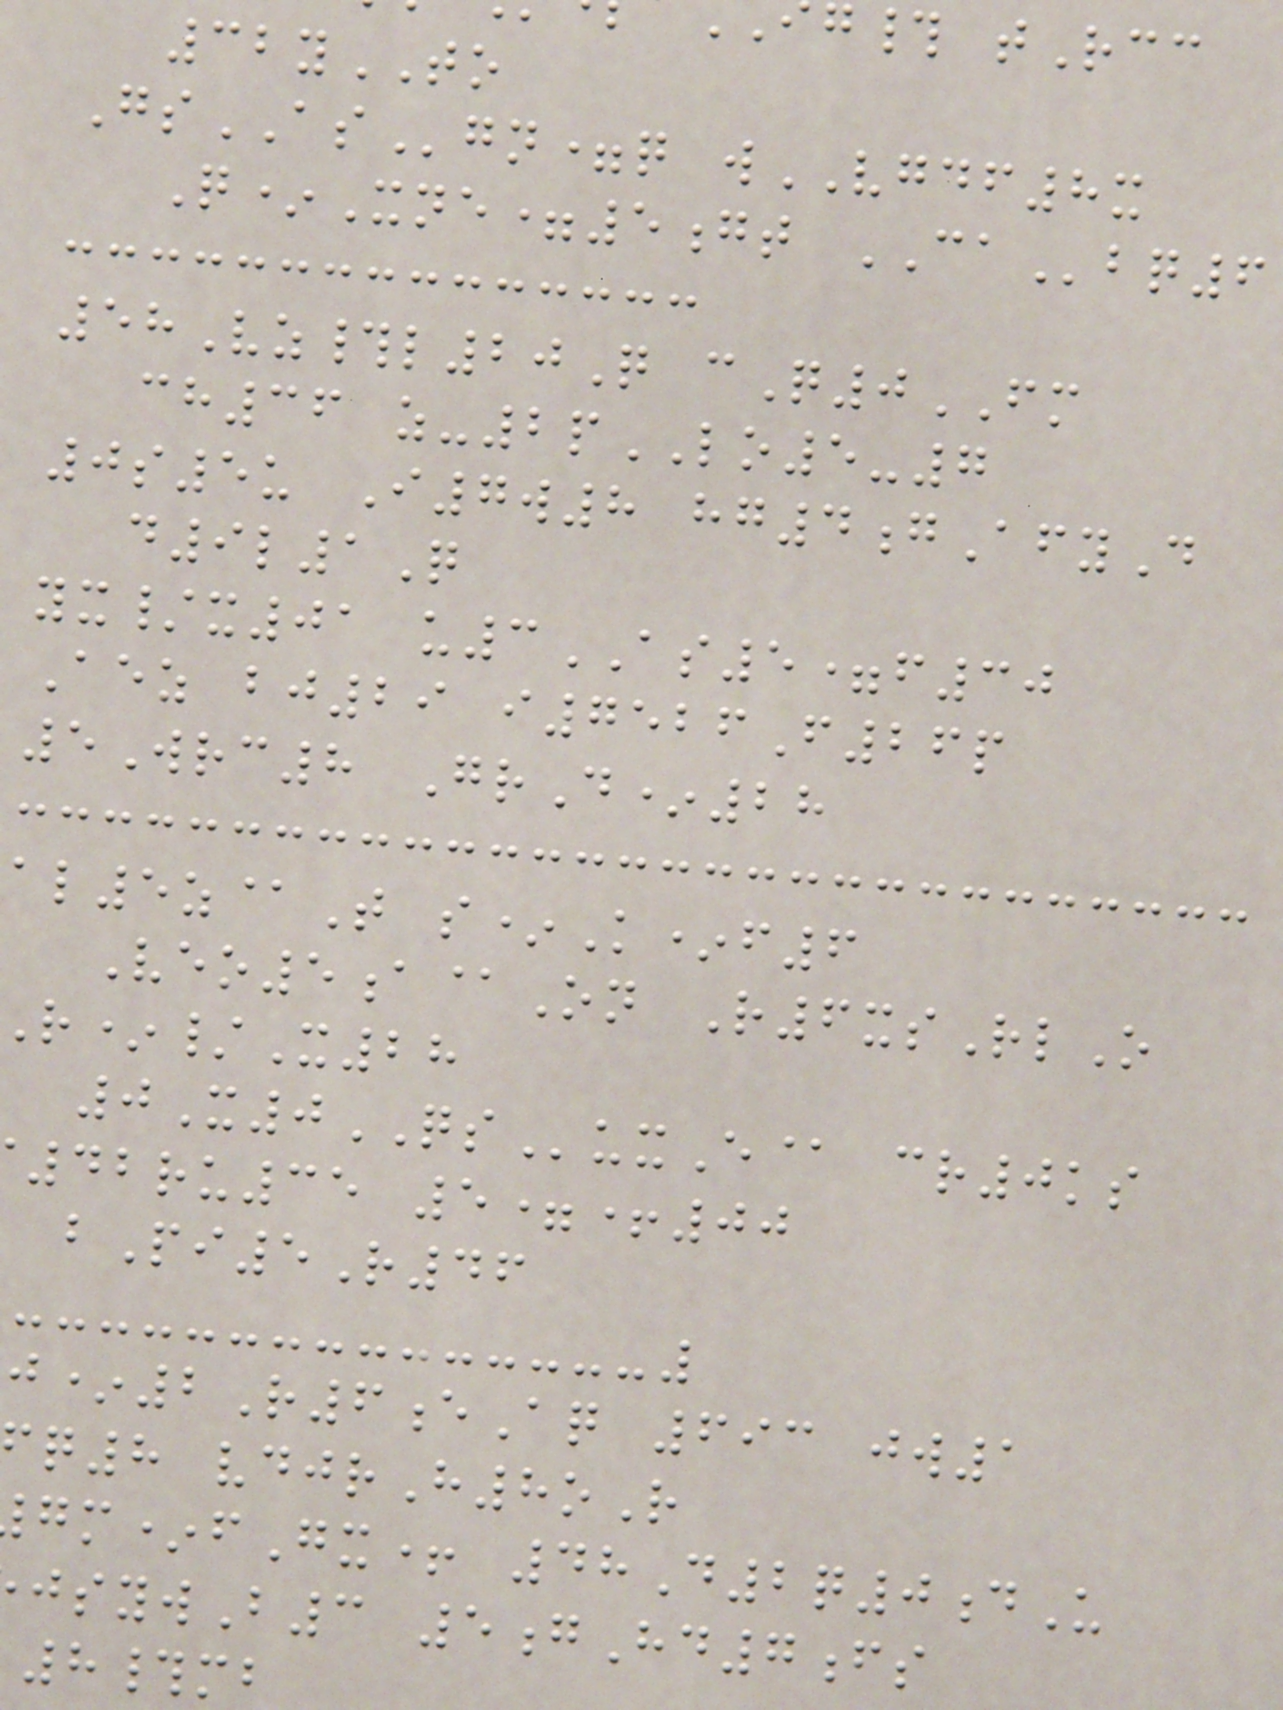g# tRcc
32yTO
GsASgn=q wVGDF8x
Q*Xne=5gt CAbq6
58Vz#l20Q cQ0FM
ch36 z-2pLO5-7
0s5u I7w8 hg4gAfyD
d9l1Q
yx/x01 u3AS5=f30
Aez bj29 i7526F26p
5Wrc8 GrD*28
al5z@T s*K*f6
Veo5a@On R6xsRlO
*/X28
0X0QSuxE@ cr0ks
42ru35 5=+00
bPi5R46
*2R6eAq 693 jw1
q8 vdjrH8oR
m*fGx+ 48D2q0dU
sywB3 5gHd7fs
8#mb
